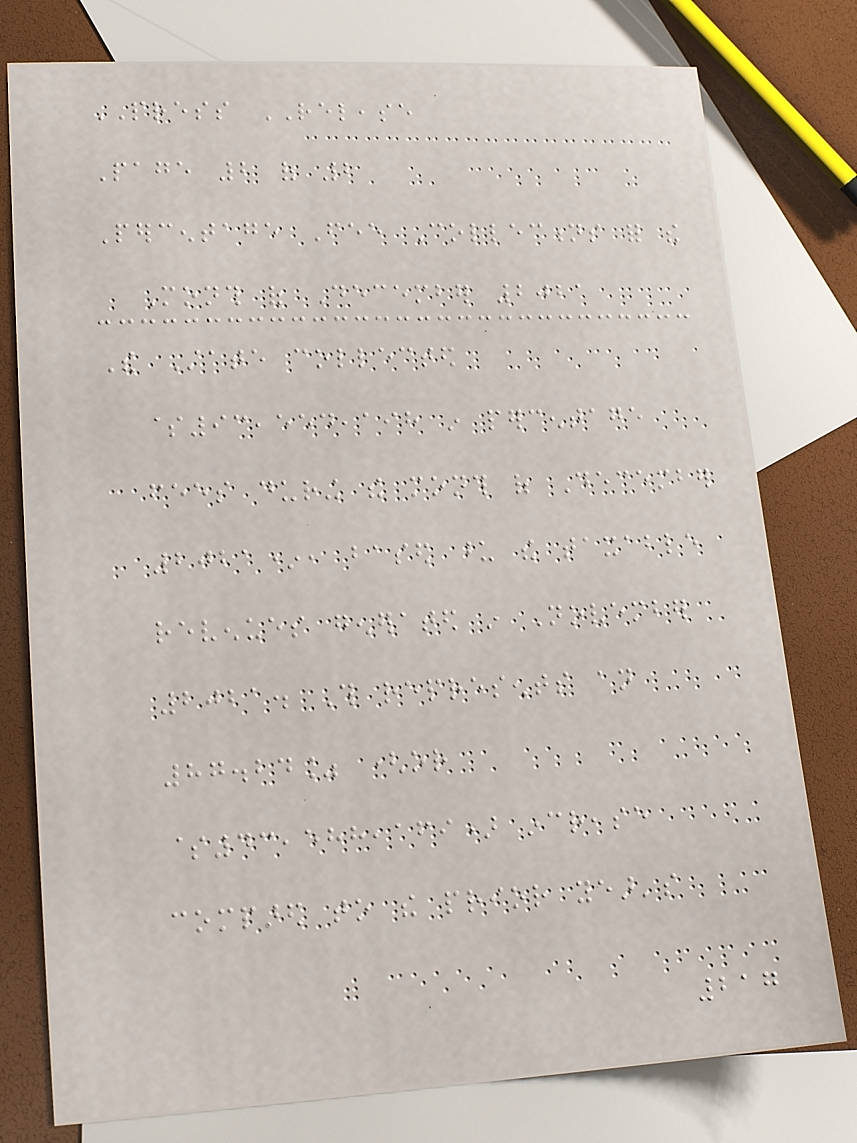PRESS RELEASE
Page 2 of 2
Percentage Fee Collections for the
Month of December 2021
The State collected
$93,554,198 in percentage
fees during the month of December
2021*, based upon the taxable
revenues generated in November
2021. This represents an
87.24% (or
$43,588,169) increase
compared to the prior year's
217
